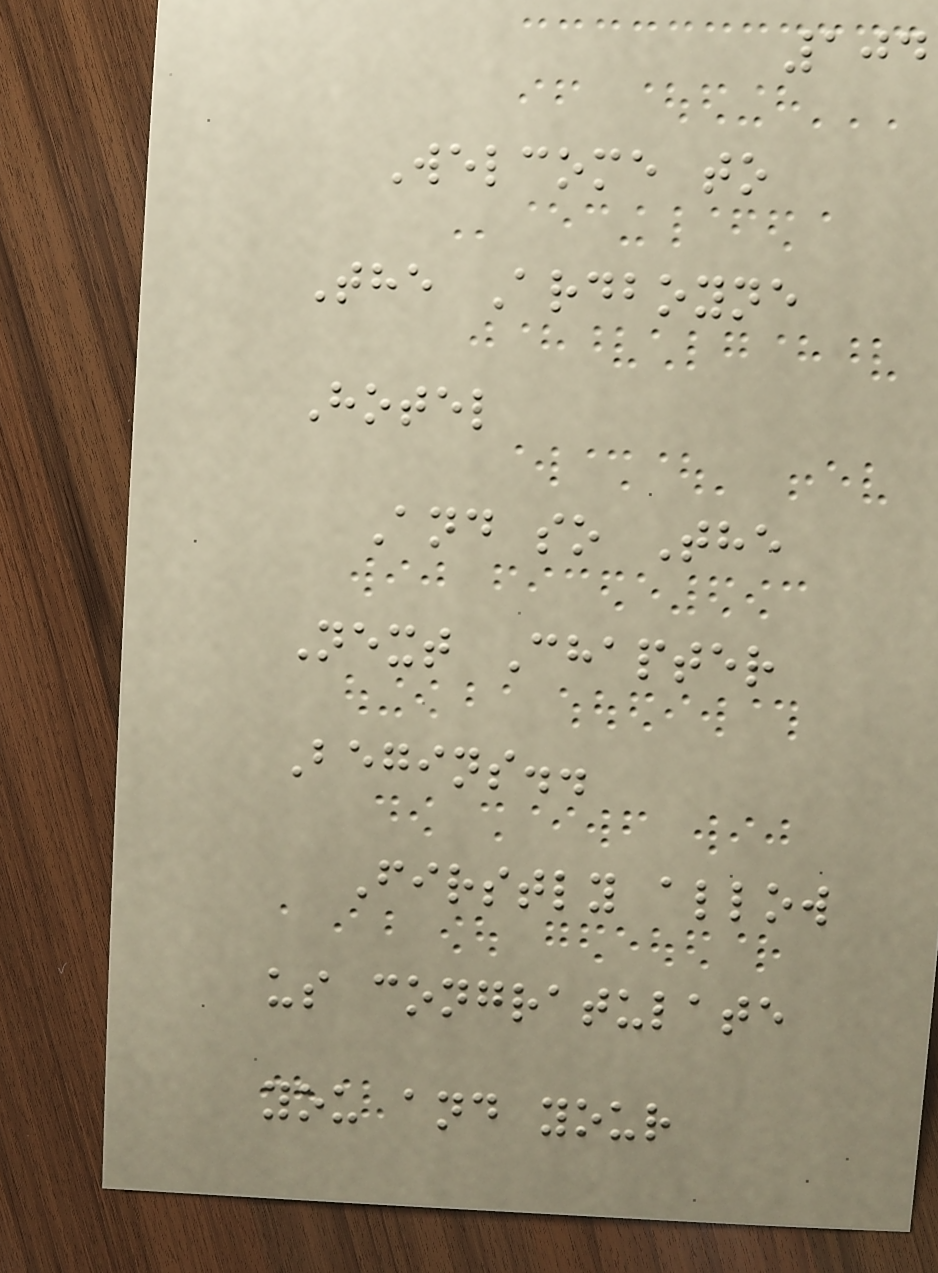104
Welcome to
The Ardboyne
Hotel
And so The
Next Chapter
Begins..
Firstly allow
us congratulate
you and your
